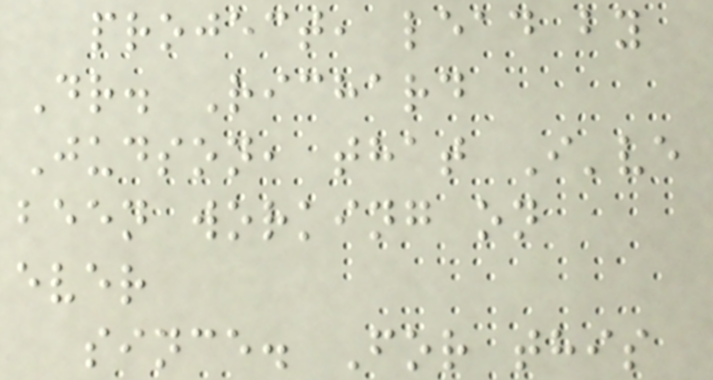project, lead by
Dr. Richard
Judson, that I've
been working on
ever
since. For this
